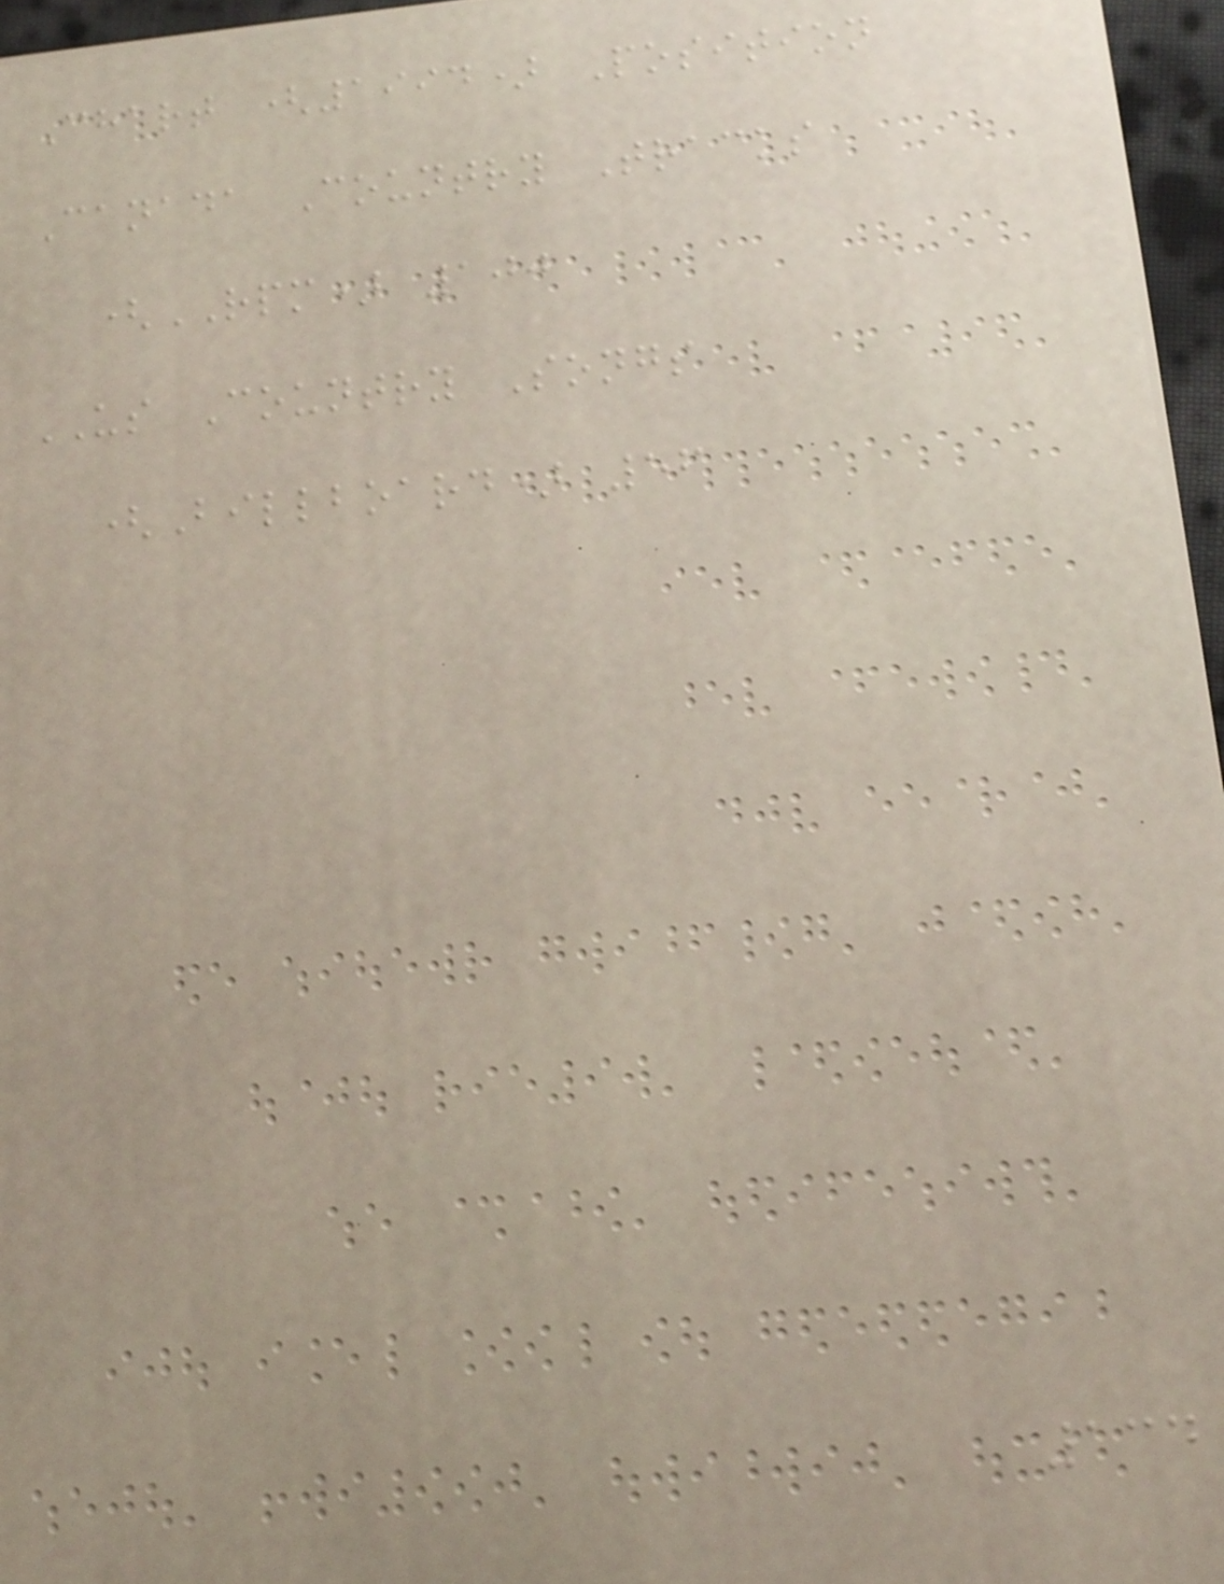Chart (1994) Position
Canada Country Tracks
(RPM) 100
US Country Songs
(Billboard) 56
134
